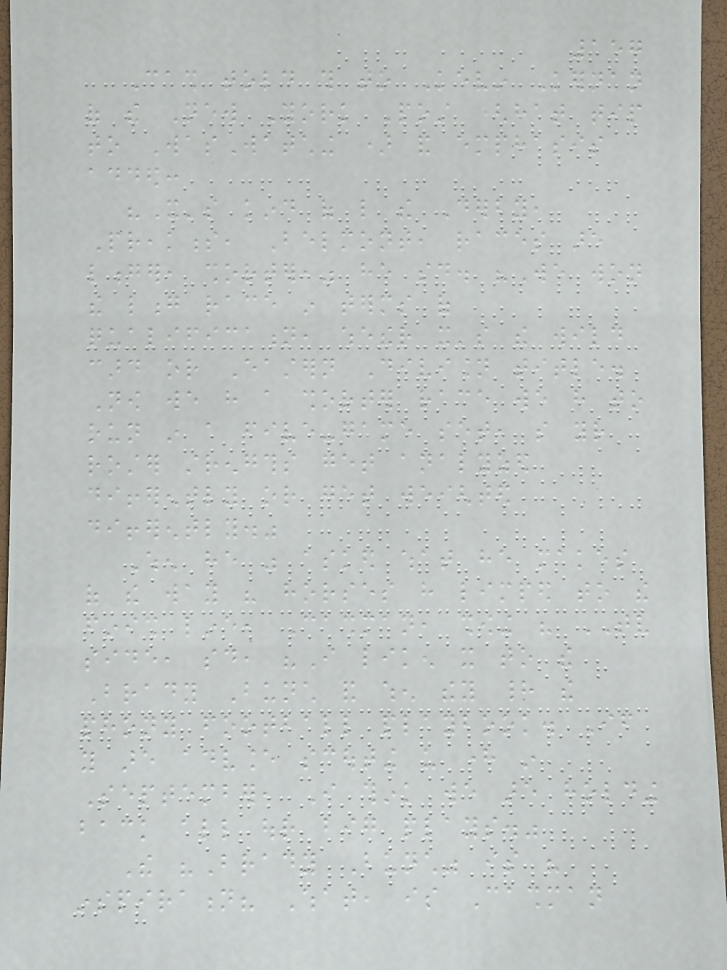157
Cash told this to Kevin Kernan
of the New York Post (hat tip
to WasWatching ) and emphasis
added:
"It's kind of like the Derby,
Preakness, Belmont, races are
longer, shorter," he said. "We won
the long race in terms of
qualification, whether it's the wild
card or Eastern Division title.
Now we have a shorter race we have to
run in a five-game set, so your
roster strengths get analyzed
differently or get weighted
differently."
When he was asked what he makes
of the way his horses have limped to the
finish line, Cashman, showing his TV
side, said, "I liken it to the
Brady Bunch and when they had the
phony football playbook. If
you are advance scouting us here in
September, I think we are holding
back all our big plays."
The "Brady Bunch" is his
inspiration? What, is Cashman
